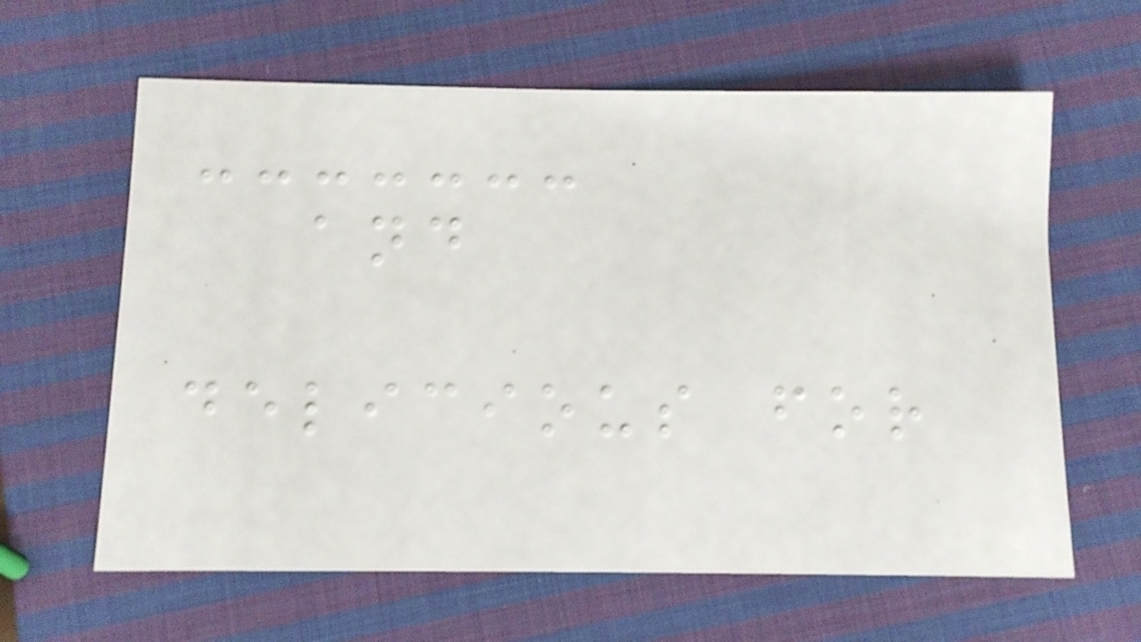and
delicious for
